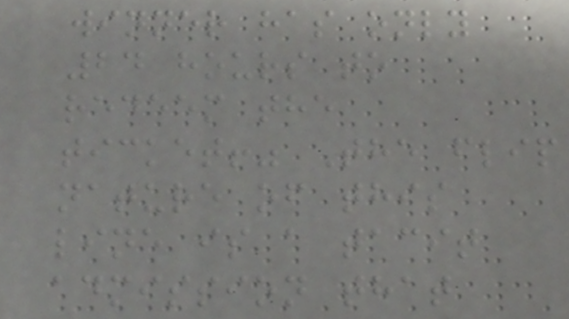winner has only
24 hours to
redeem the
ticket!" The flip
nature of this
line is a tacit
admission that
